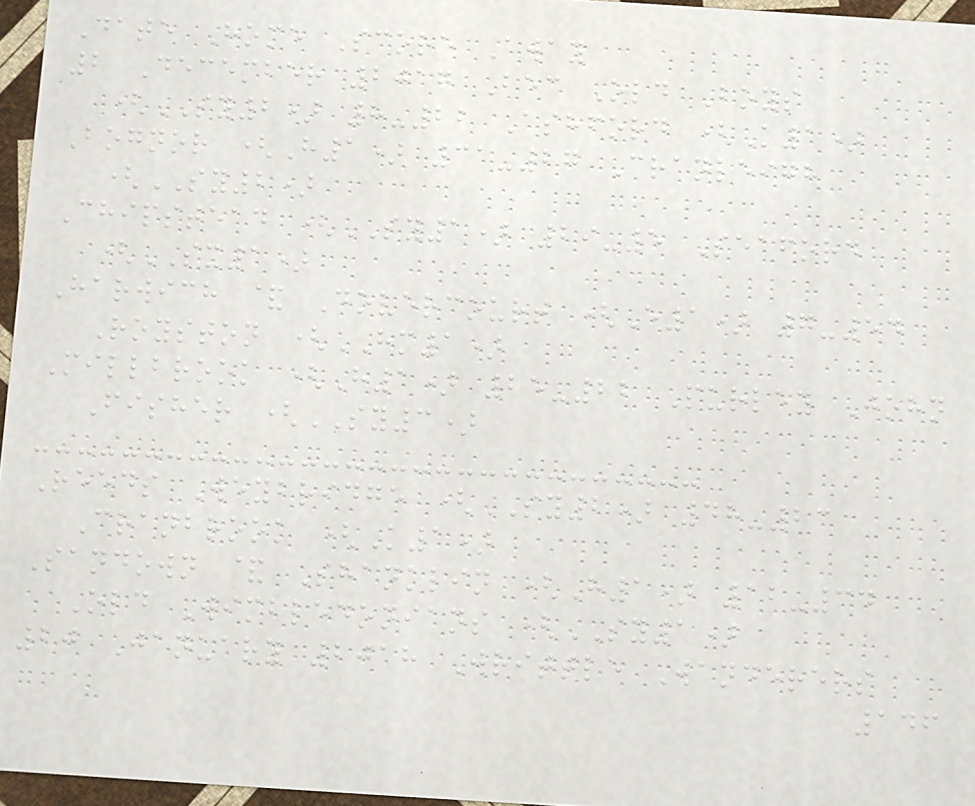Date Home Score Away
2 December 2017 Bec Old Boys
(SY2) 8-22 Ashford (K1)
Bognor (H1) 31-27 Cranleigh
(SY2)
Chipstead (SY1) 29-5 Seaford
(SX1)
Harwich & Dovercourt (E1) 7-54
Royston (HM1)
Millbrook (H1) 25-22 Purley John
Fisher (SY3)
Reeds Weybridge (SY2) 48-23
Cranbrook (K1)
Sandown & Shanklin (H1) 12-34
Old Wimbledonians (SY1)
20 January 2018 Writtle Wanderers
146
